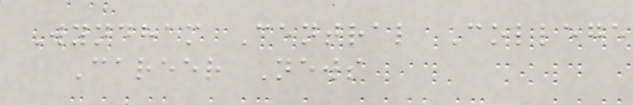Wyndham Central College
Career News
